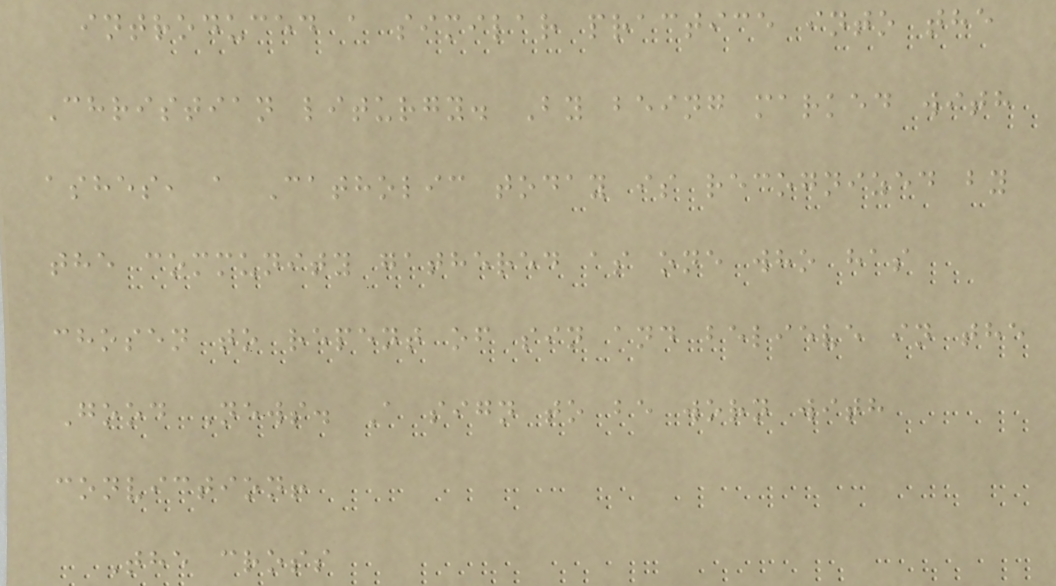introduced a similar practice into the
Christian liturgy. By being marked with
ashes, a Catholic today is recognized by
the community gathered as one who has
chosen to repent of sin and believe in the
Good News. A sign to be worn with
conviction!
The cross
